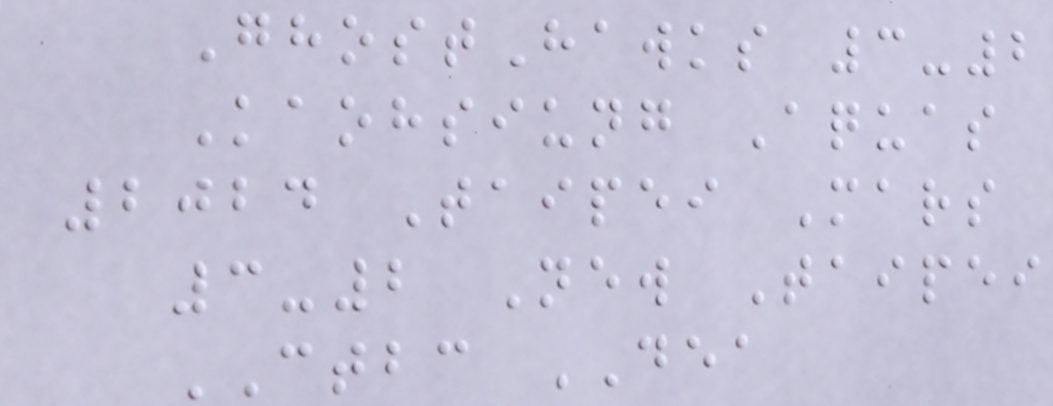GhostHawks 3-2
Kaohsiung Aquas
2024 Taipei Mars
3-2 New Taipei
CTBC DEA
